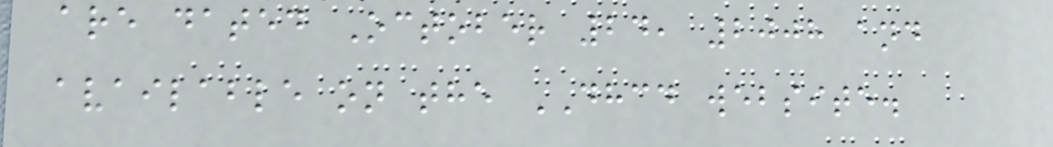are dated October 24, 2008 and
available on the DHCD website.
